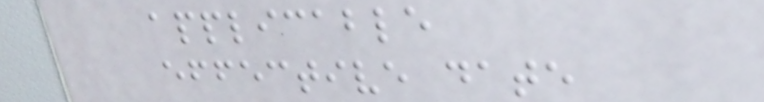applicable
effective date
